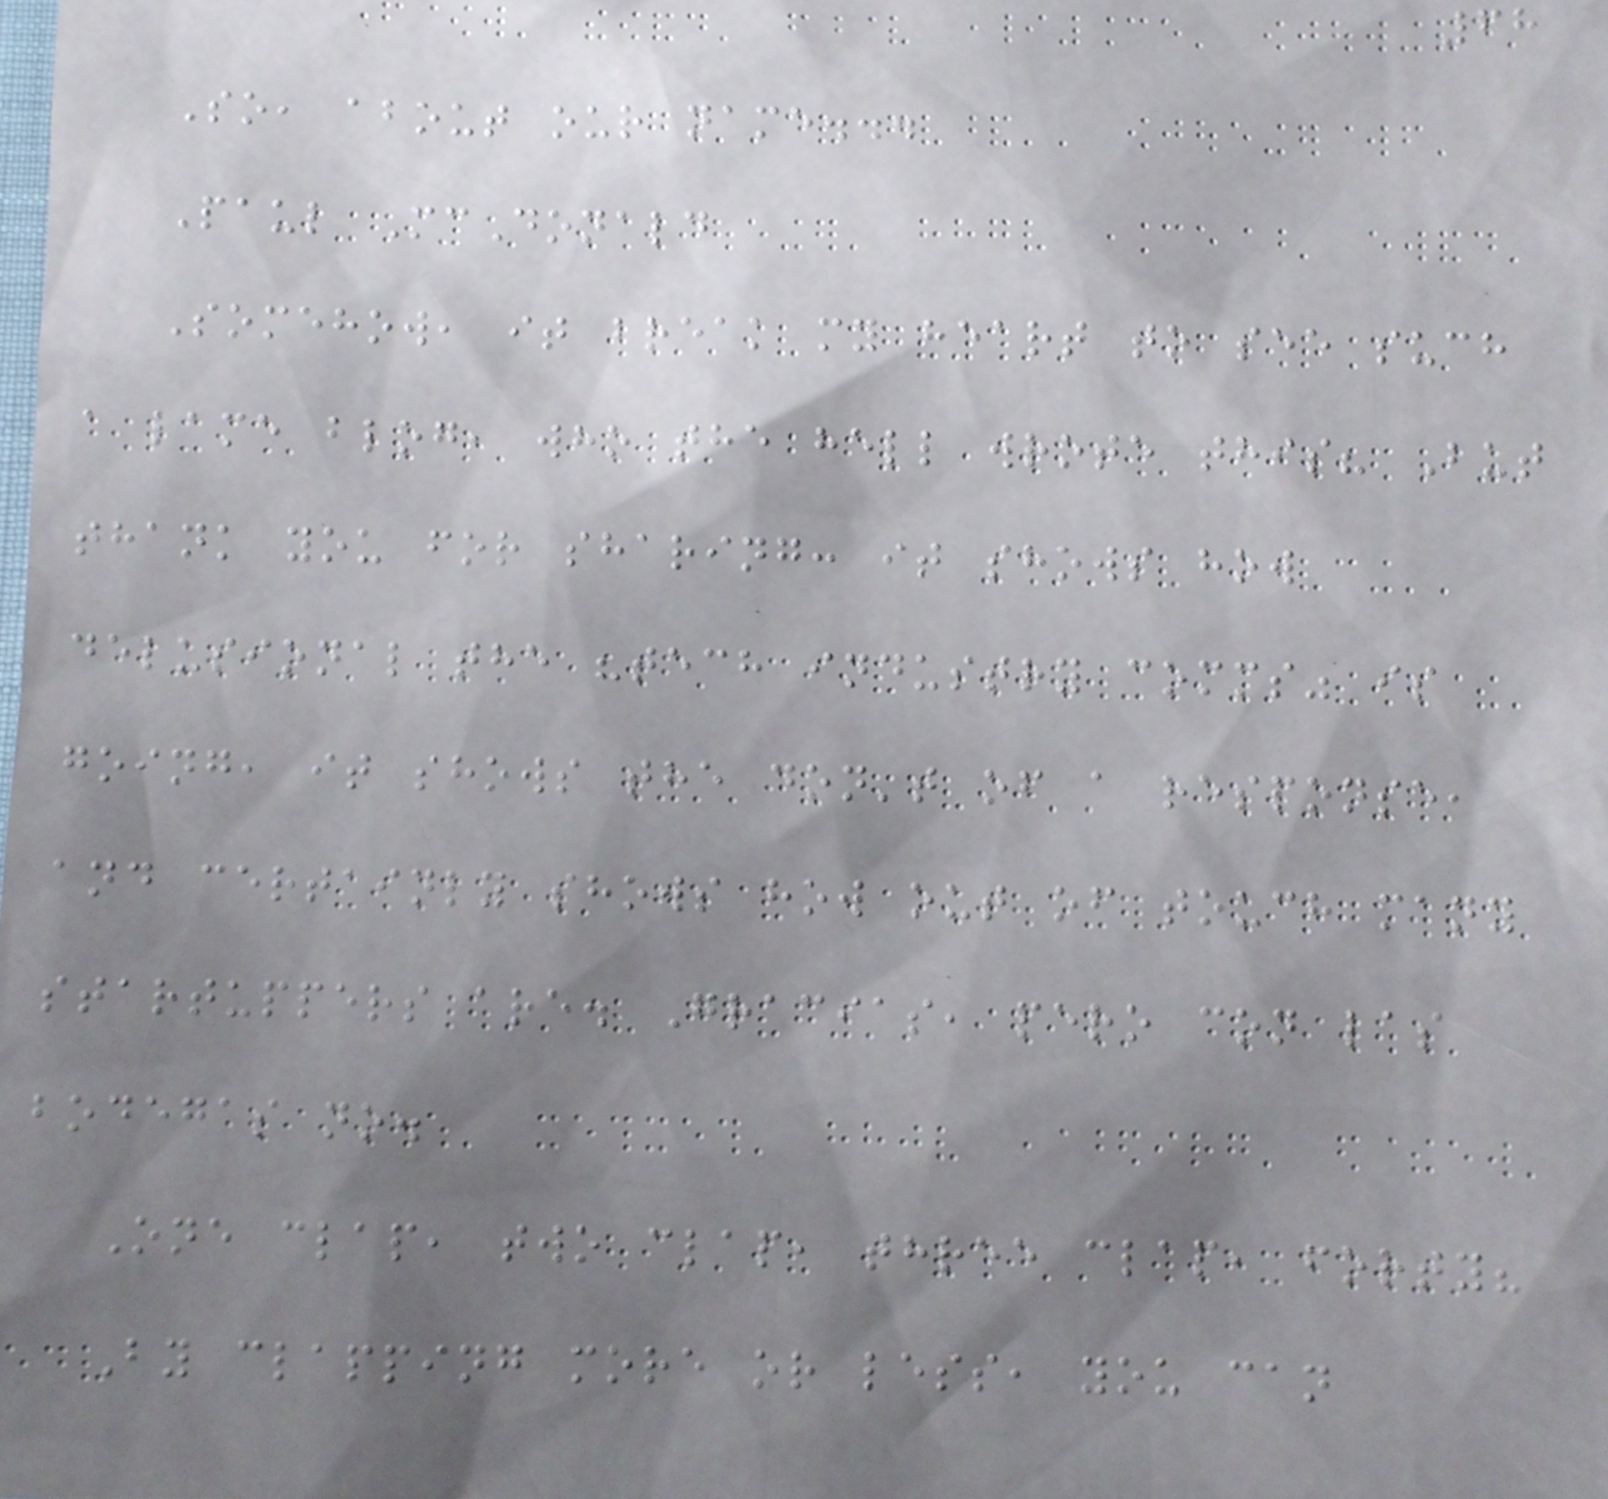68
So, about our name...
Paul McDonald
Somehow, it break my heart to see such
a lame blog, who the hell wrote this? But
thank you for sharing: it shows how
delusional the "tech industry comms" is
going, it shows the don't of a response,
and certainly shows how out of touch many
startuppers are. Gracias, pero con las
bodegas no.
One clap, two clap, three clap, forty?
By clapping more or less, you can
